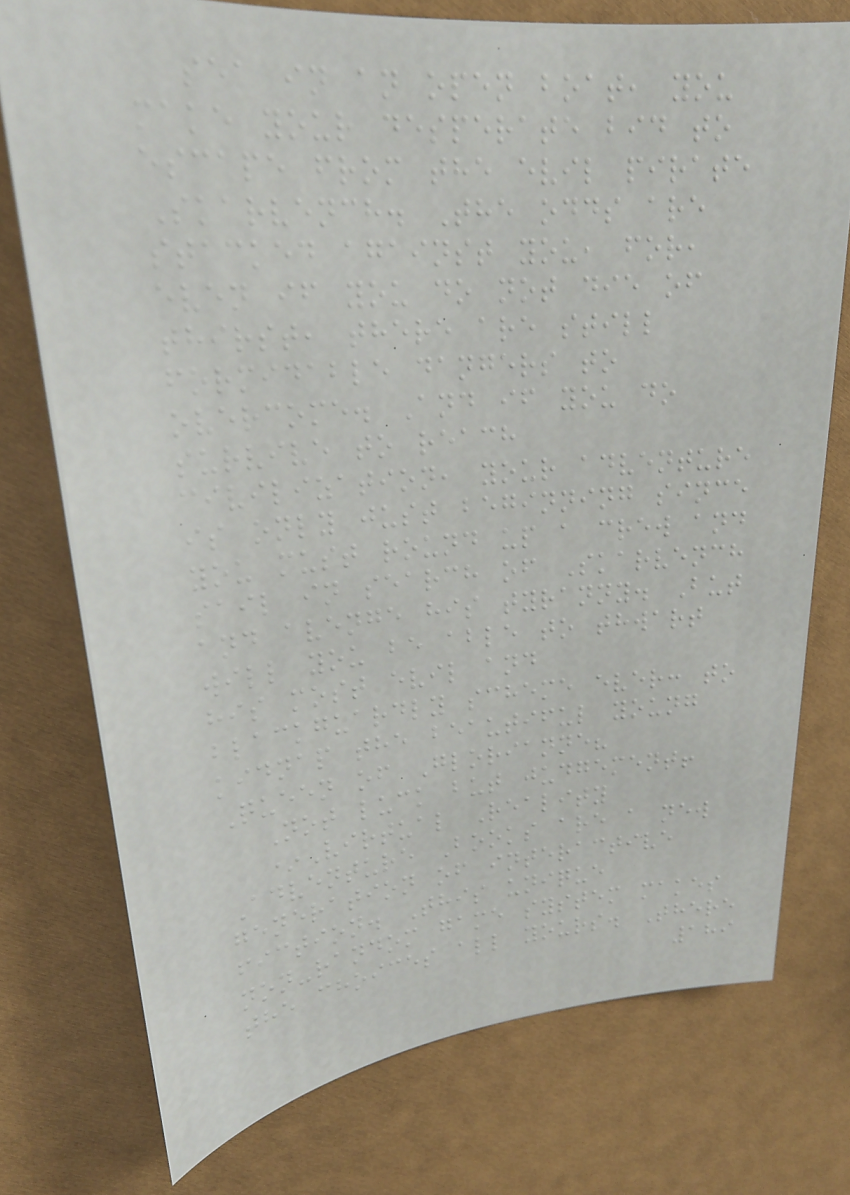sea in an open boat, you
make your desperate bid to
escape from the evil pirate
Skarvench. The odds are
stacked against you, for,
even if you do not die of
thirst, there are still
formidable dangers to
overcome. And if you do
survive to reach
civilization, your adventure
is only just beginning since
you must round up a crew and
sail in search of Skarvench
and avenge his tyranny. But
will you be able to thwart
his most evil and
blackguardly scheme ever: to
kidnap the beautiful young
Queen of Glorianne?
Not luck but judgement!
*Virtual Reality
Adventure Books are a new
generation of interactive
fiction. This unique
non-random game system makes
the choices all yours. There
189
